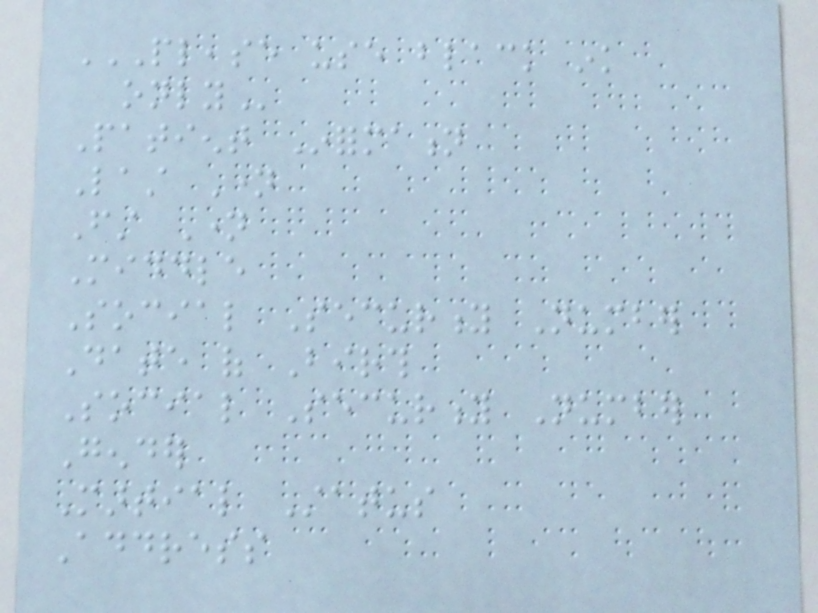PLEASE USE BLACK INK
ONLY
Patient Information
Last Name
First Name
Middle
Social Security Number
Date of Birth
Social Security Number
Gender
Martial Status
Address
